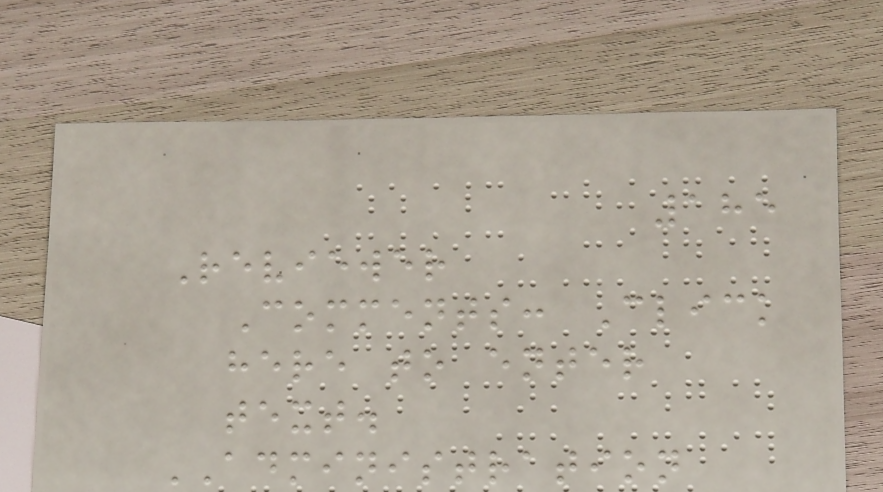185
Reviewer
Comments: Click
here to enter
text.
ADMINISTRATION
